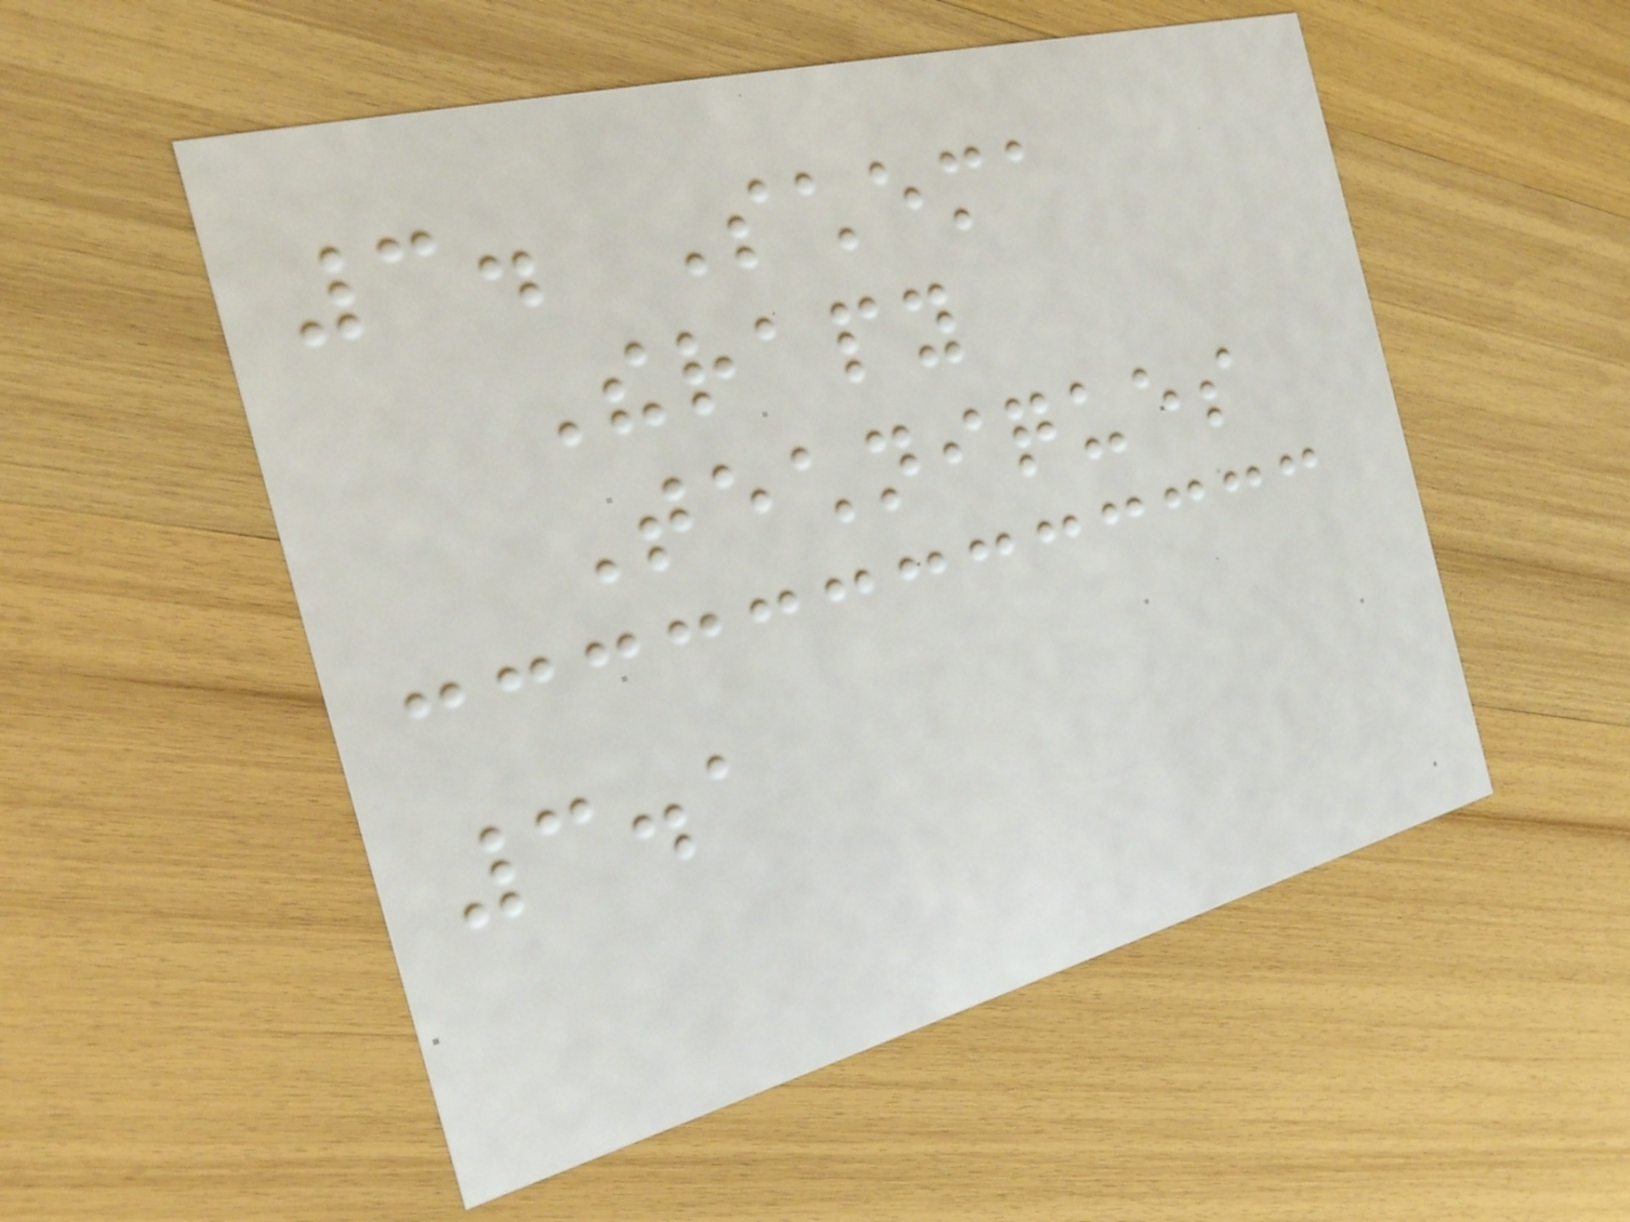3. Schema
Therapy
Techniques
3.1
